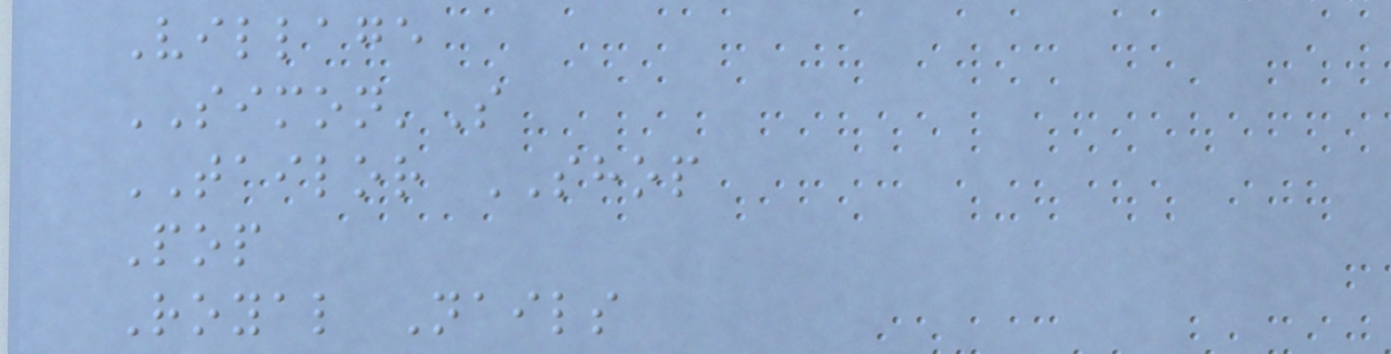Village
SIMON'S
TAILOR SHOP
Pop
Royal Nails
